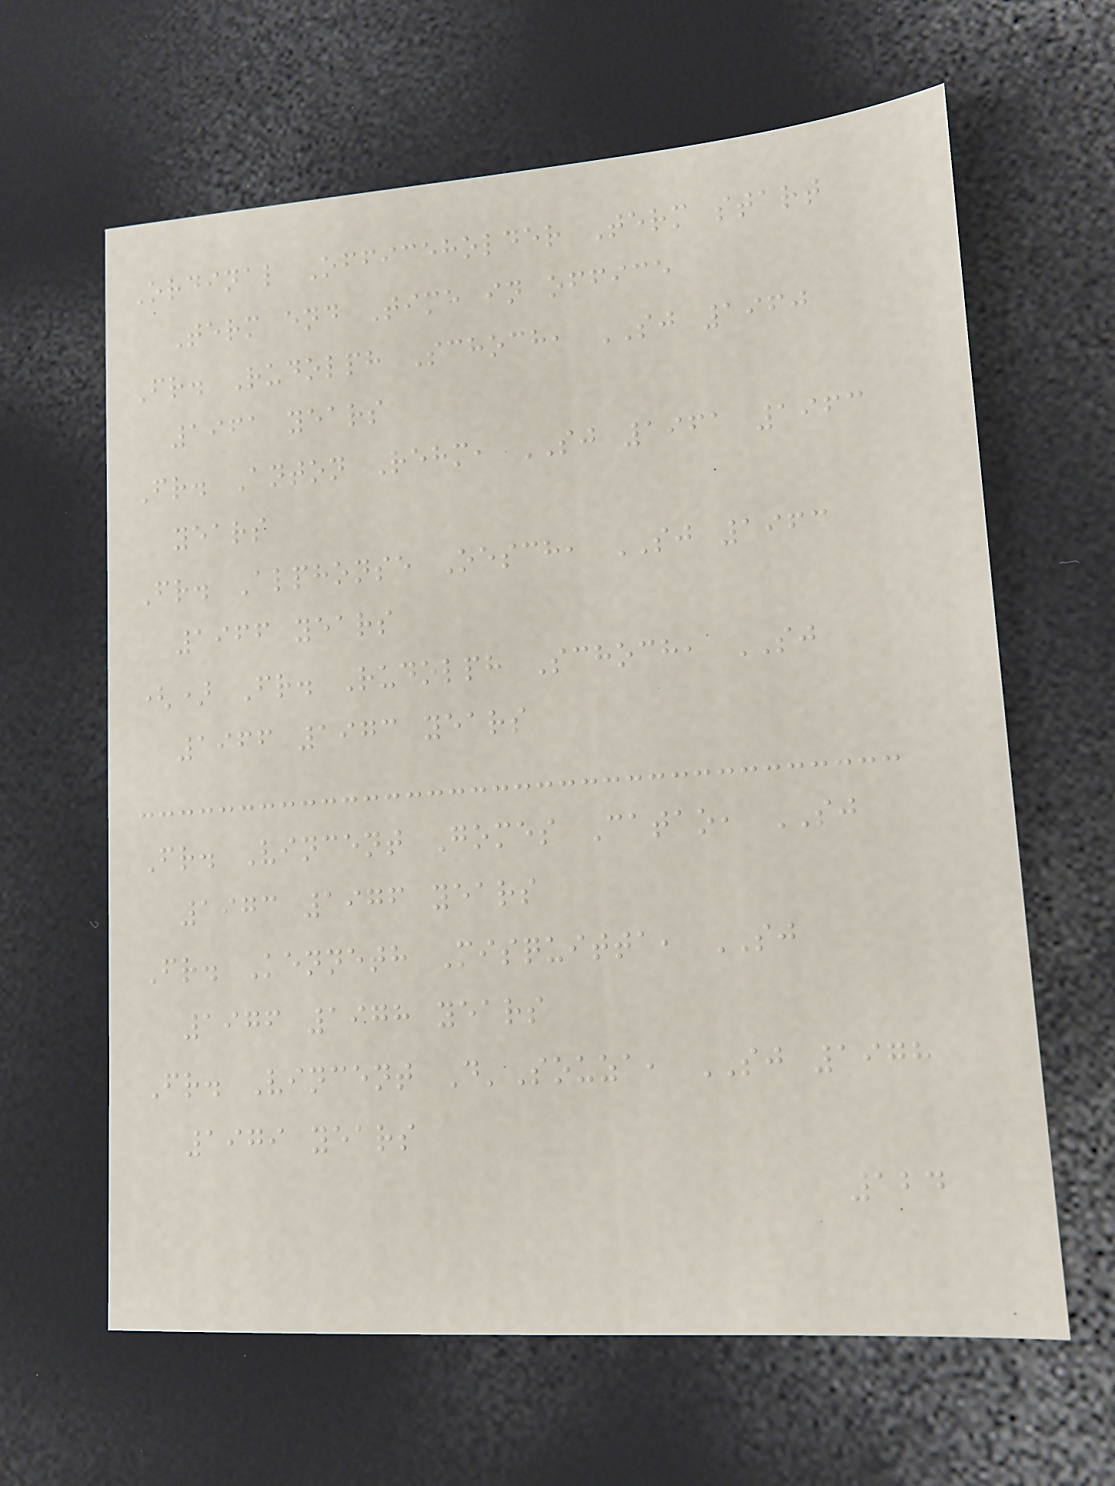Ordinal Officeholder Term start
Term end Time in office
Fr. Rudolph Schoch, SJ 1960
1961 years
Fr. Anton Rehm, SJ 1961 1963
years
Fr. Alphonse Oesch, SJ 1963
1966 years
() Fr. Rudolph Schoch, SJ
1966 1973 years
Fr. Vincent Gomes Catao, SJ
1973 1976 years
Fr. Kenneth Misquitta, SJ
1976 1978 years
Fr. Vincent D'Souza, SJ 1978
1979 years
124
